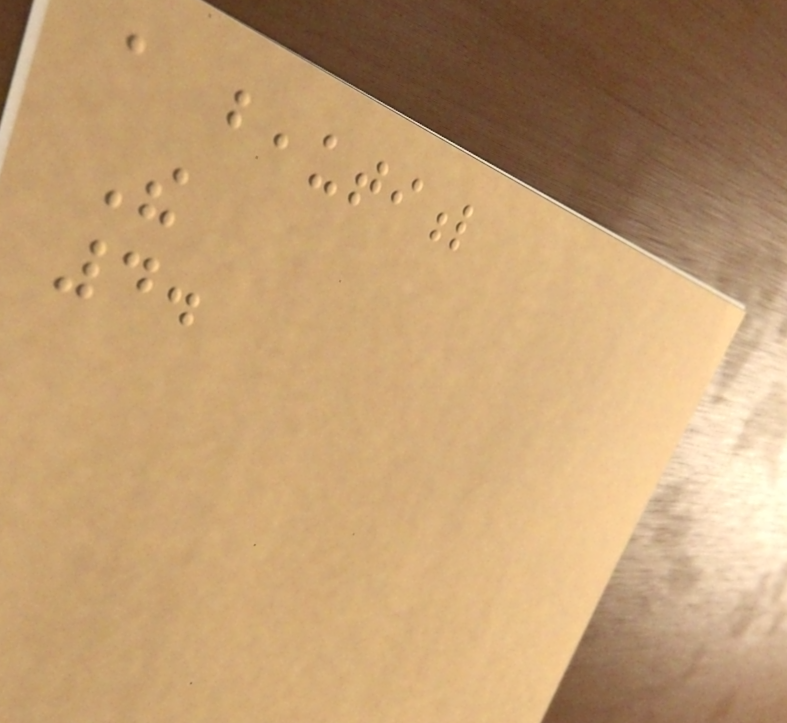a beautiful
The
4.
